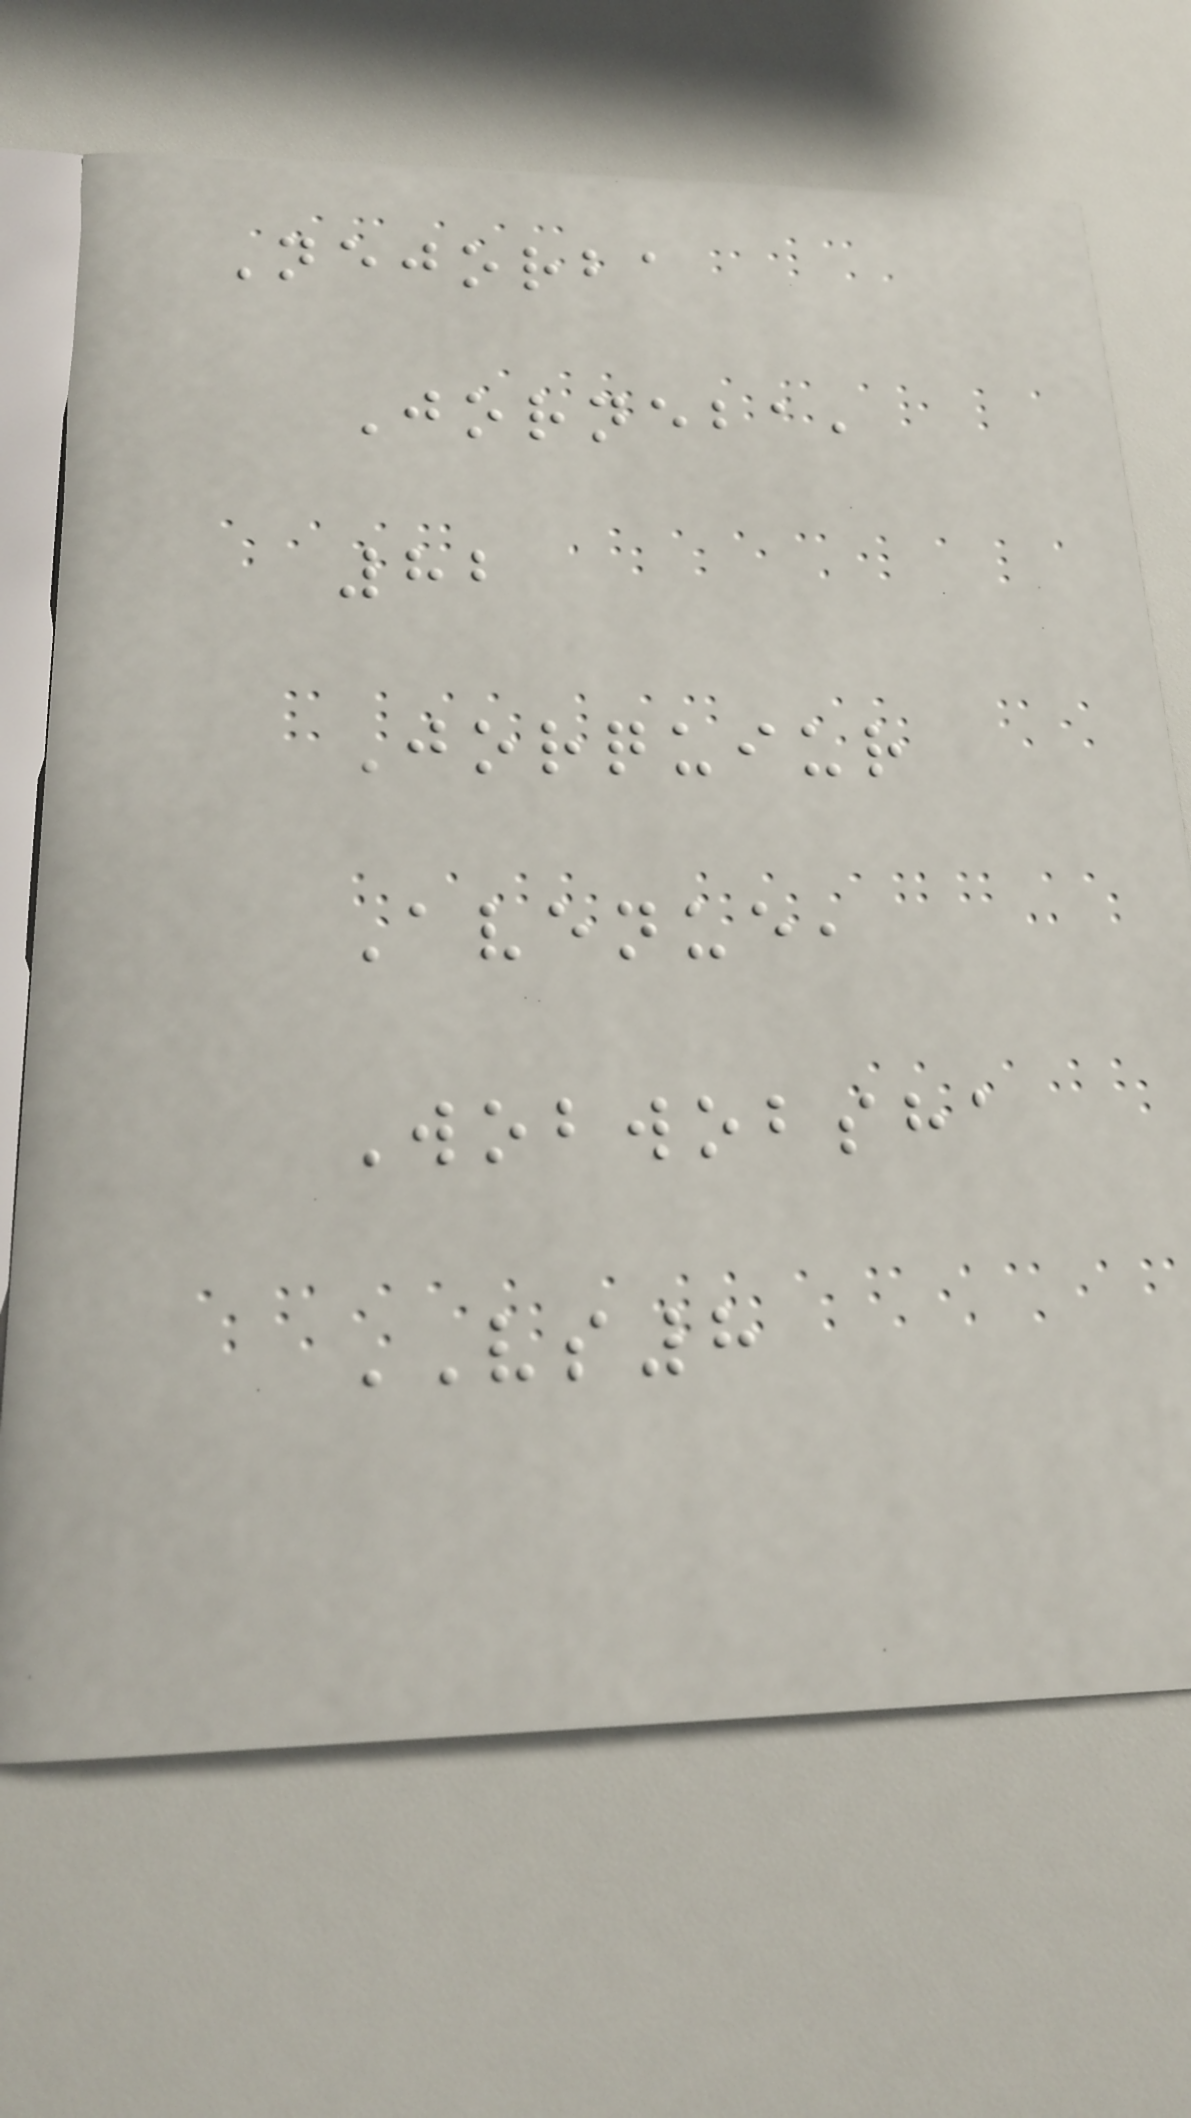Nejorba
Jorneba,
82
Jorquiur
Avenue,
Wobwobsha
VS8
